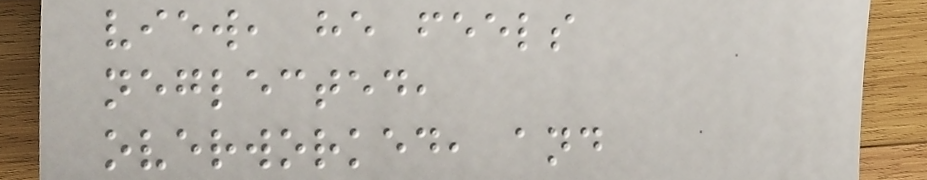view, he feels
neglected,
overworked, and
